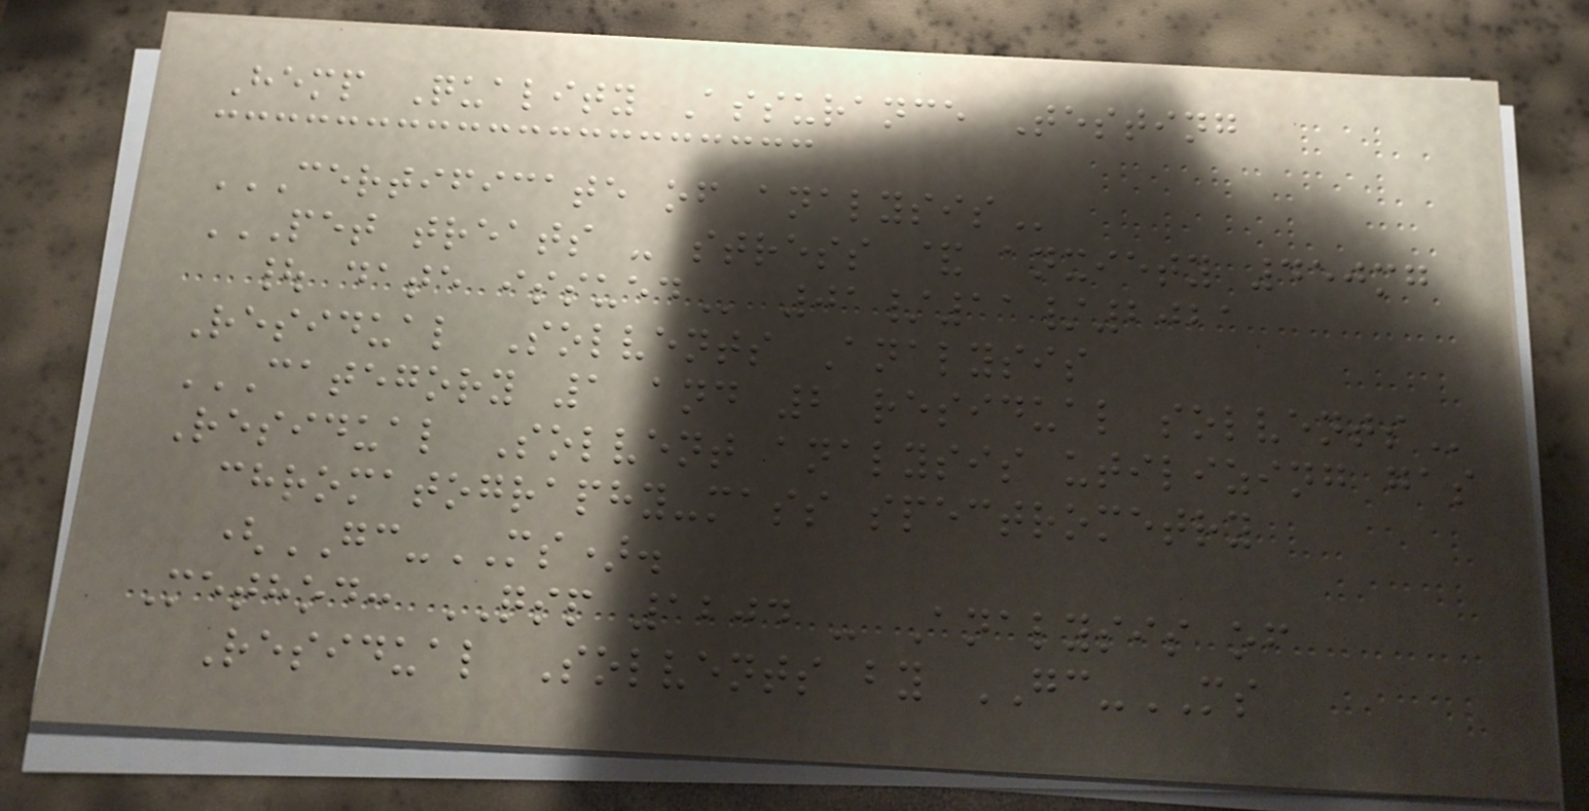Hemp Quality Assurance Testing
CERTIFICATE OF ANALYSIS
PET TREATS - STRESS & ANXIETY 450MG
| DATE ISSUED 01/11/2021
Residual Solvents Analysis
CATEGORY 1 AND 2 RESIDUAL SOLVENTS
Residual Solvent analysis utilizing gas
chromatography-mass spectrometry
(GC-MS).
Method: QSP 1204 - Analysis of
Residual Solvents by GC-MS
